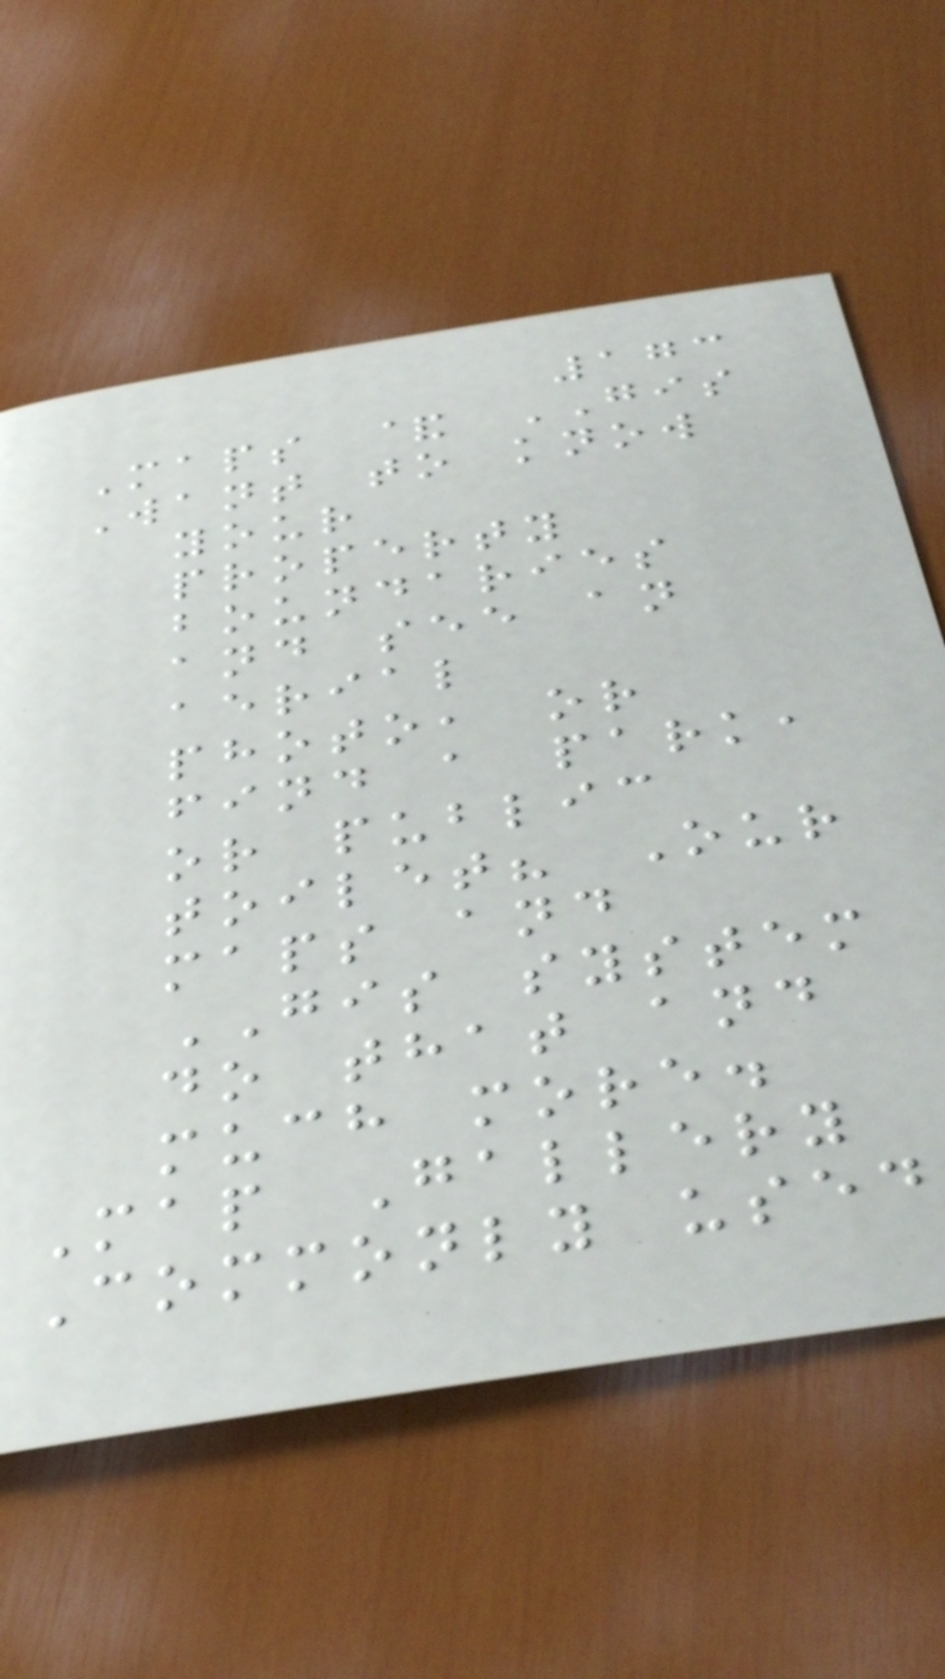173
Maps & GIS
Want to know
your
property
boundaries
and see an
aerial
photo, or
find a park,
or public
toilet? Our
maps and
GIS system
do that and
much more.
Map Gallery
Commonly used
